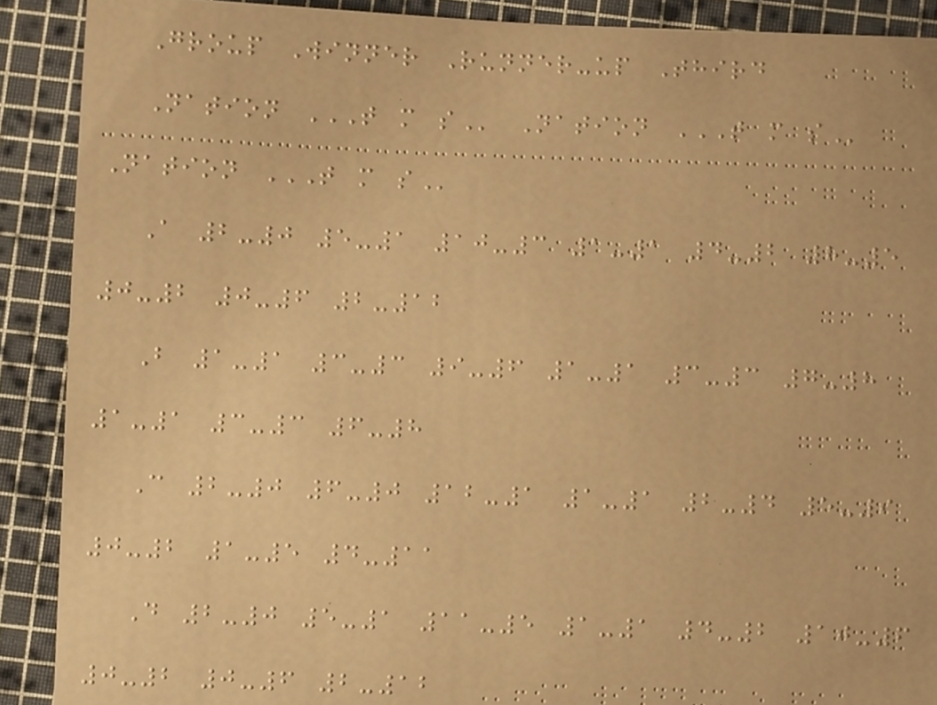Group Winner Runner-up Third
Nation T M S Nation T M S
Nation T M S
A 2-0 5-1 10-3 1-1 4-2 8-5
0-2 0-6 2-12
B 1-1 3-3 9-6 1-1 3-3 7-8
1-1 3-3 6-8
C 2-0 6-0 12-1 1-1 2-4 5-9
0-2 1-5 4-11
D 2-0 5-1 11-5 1-1 4-2 10-6
0-2 0-6 2-12
